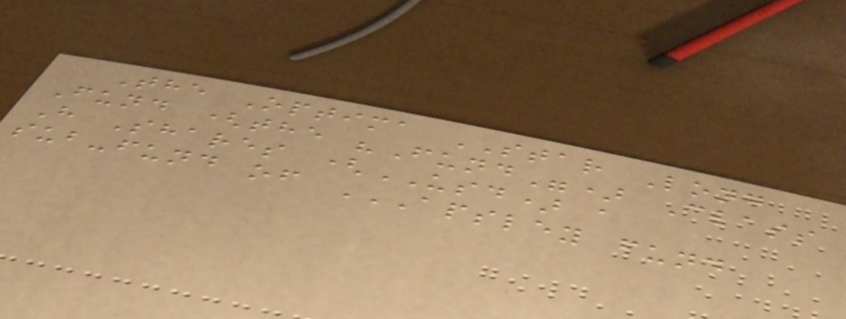The Optima STAR Long
Fund (the "Fund") Class
H Shares (USD) a
sub-fund of APSLEY FUND
